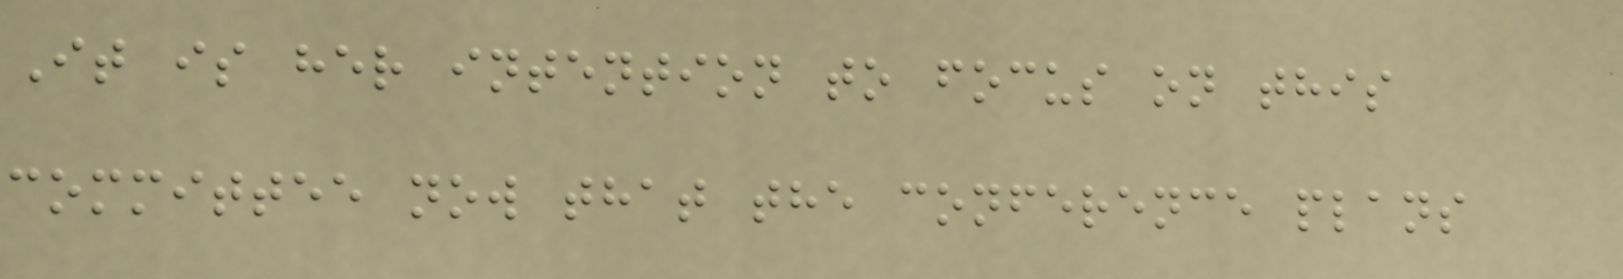It is her intention to focus on this
committee now that the conference plans
